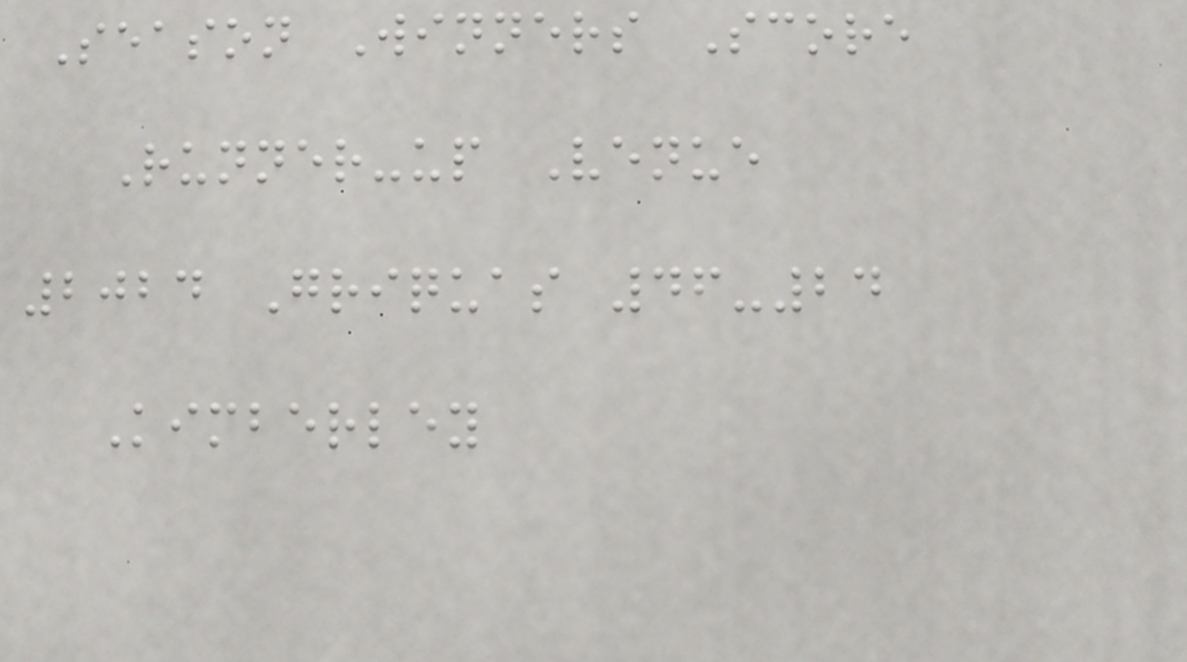Season Winners Score
Runner-up Venue
2024 Griquas 46-24
Kimberley
